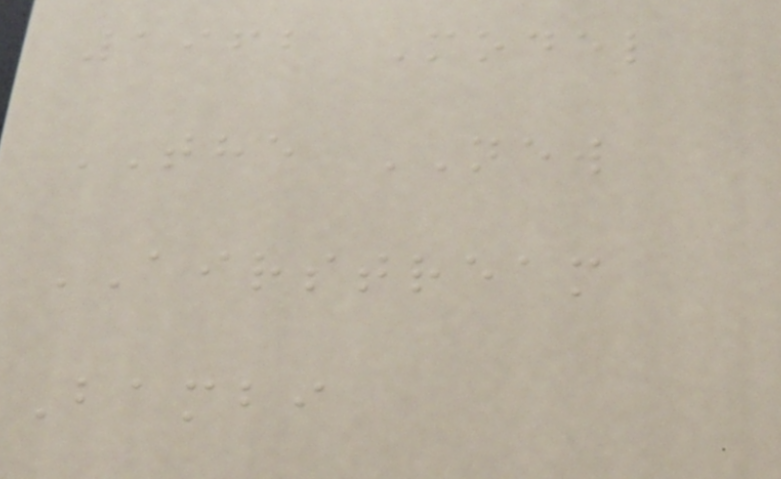1962 Model
THE NEW
AIRSTREAM
Bambi
